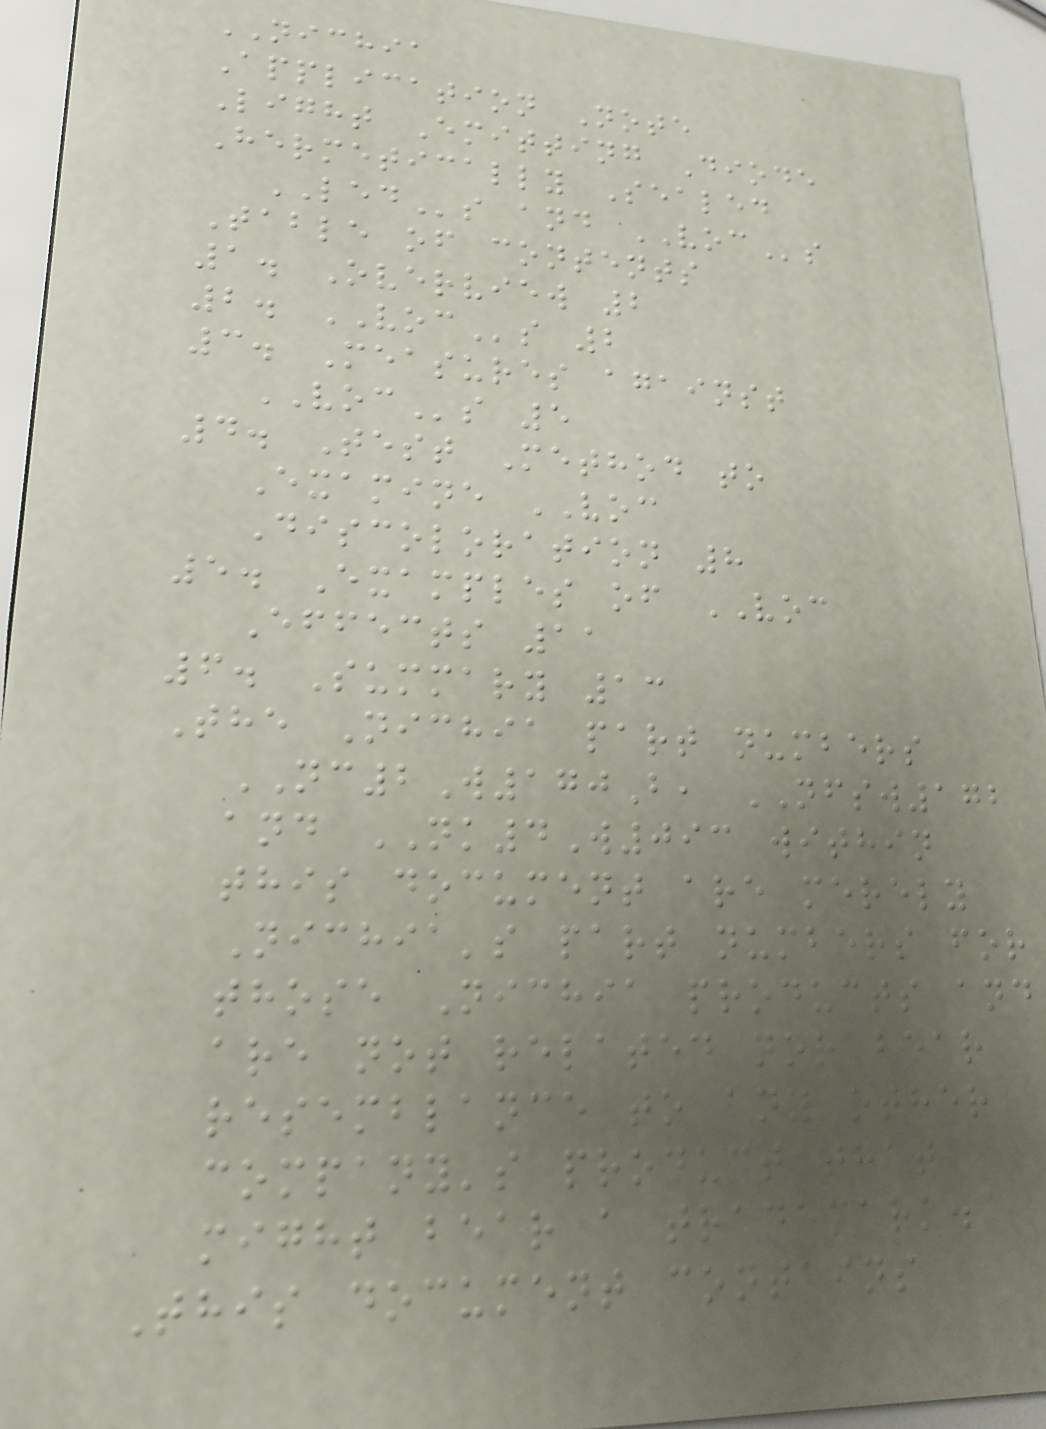NICHIA
Application Note
Light Emitting Diode
Hermetically Sealed
LEDs and VOCs
Table of contents
1. Overview 2
2. VOCs 2
3. Measures against
VOCs 5
4. Test Method to
Examine VOC
Discoloration 8
5. Examples of VOC
Effects 11
6. Summary 13
The Nichia part numbers
NC2W170B, NFSW172
and NK4W093 within
this document are merely
Nichia's part numbers for
those Nichia products and
are not related nor bear
resemblance to any other
company's product that
might bear a trademark.
This document contains
